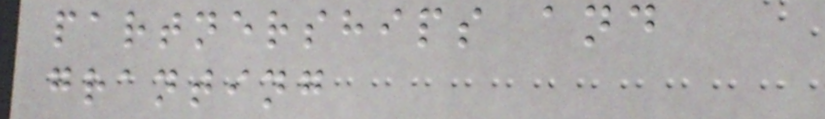partnerships and
granting
